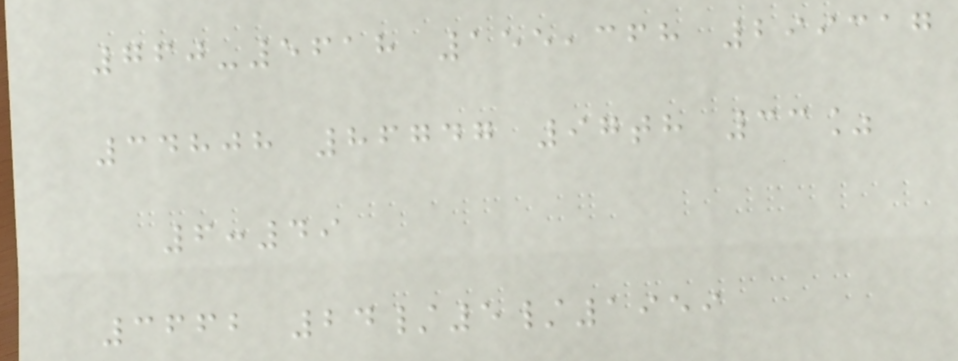760-5618 155,368 299317
34808 86747 97th 33%
6:49
3662 24/5/1959
